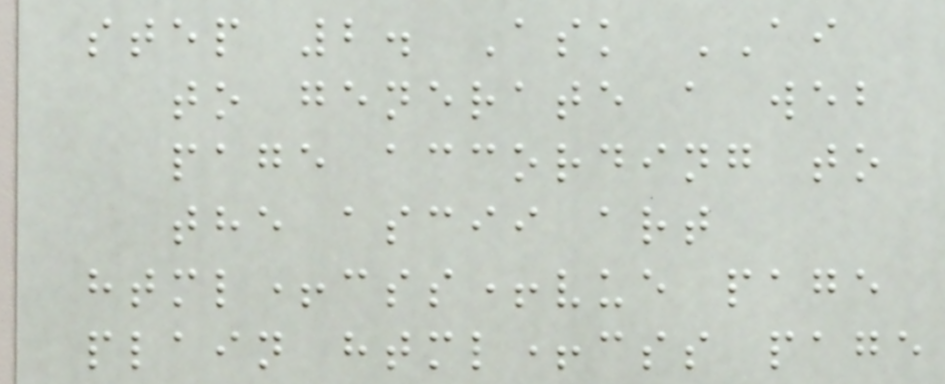step 2. Ask AI
to generate a web
page according to
the ascii art
html+css+vue page
plain html+css page
